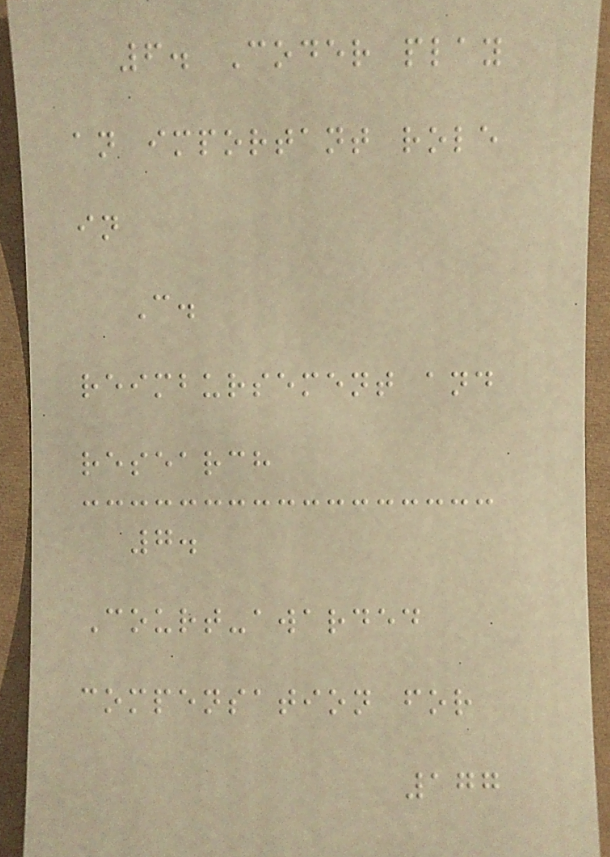6. Coder play
an important role
in
C.
reimbursement and
research
7.
Court-awarded
compensation for
177
